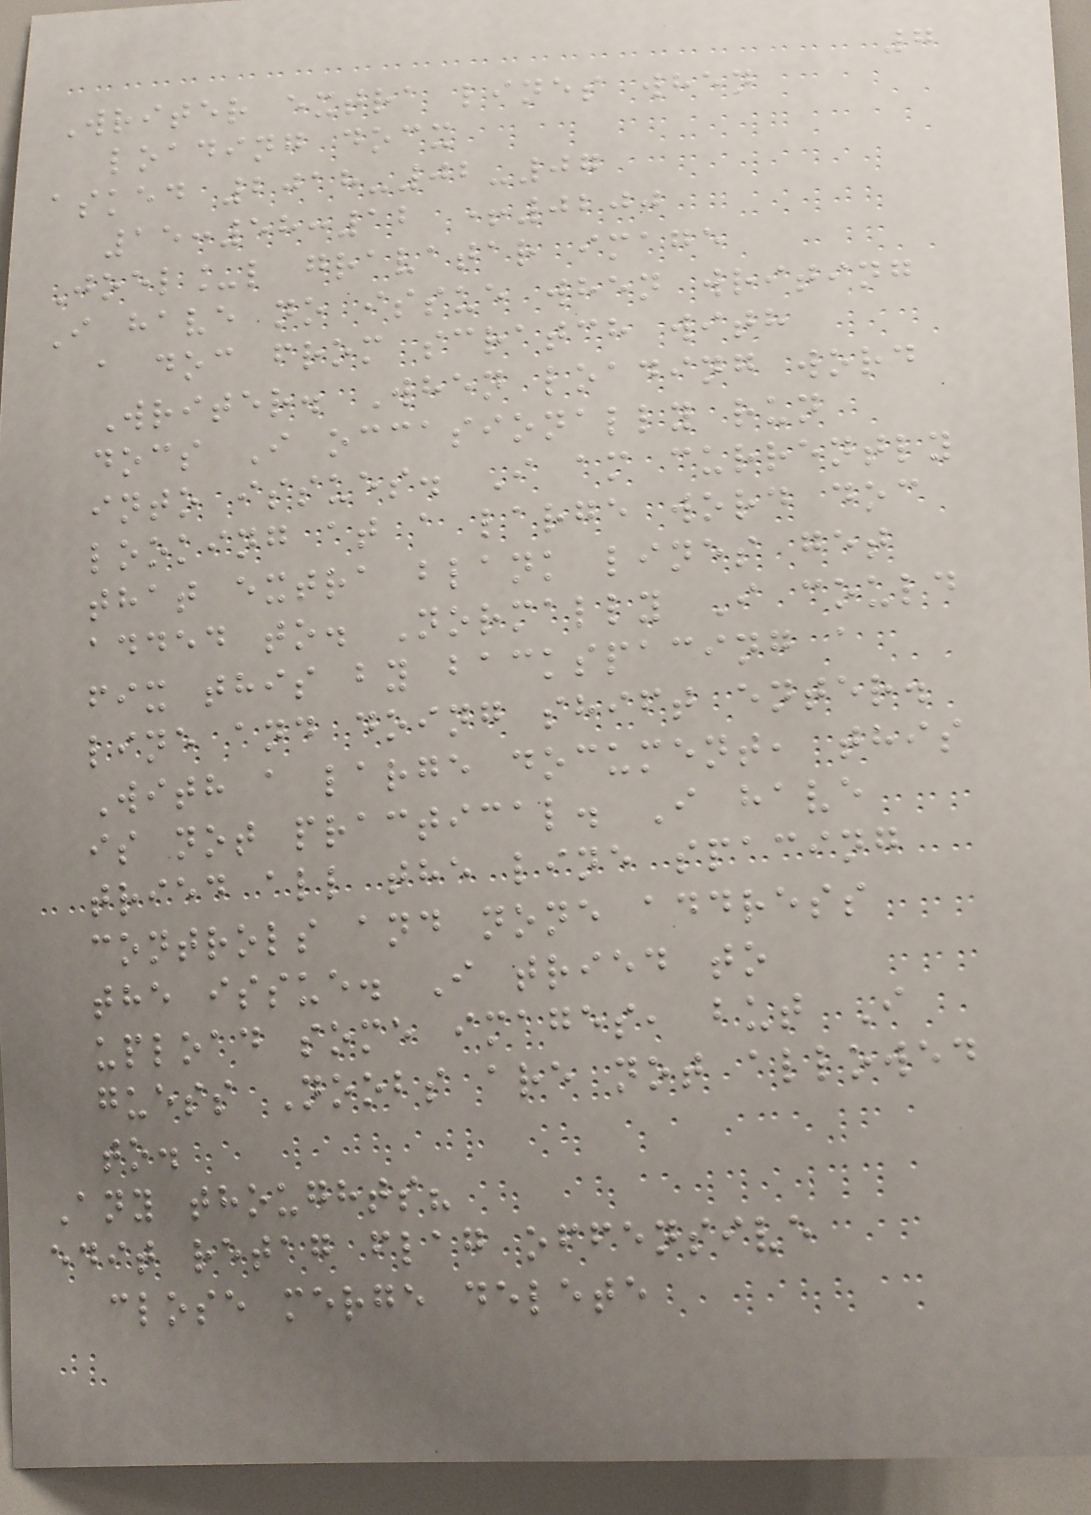7
Writer extra lines when
loading docx
asked 2018-02-07
15:58:12 +0200
Joel_l gravatar image
I have no issue when writing
a doc from scratch with
Writer. When loading word
docs I occasionally run
into issues. I am currently
looking at a large word doc
that extra blank lines get
added to. Normally I could
fix this by backspacing a
line and doing shift enter.
With a large document, this
is not practical. I have
tried all the line spacing
controls and none address
the issue. I tried to
upload some images, but I
guess Noobs are not allowed
to.
Any thoughts?
edit retag flag offensive
close merge delete
